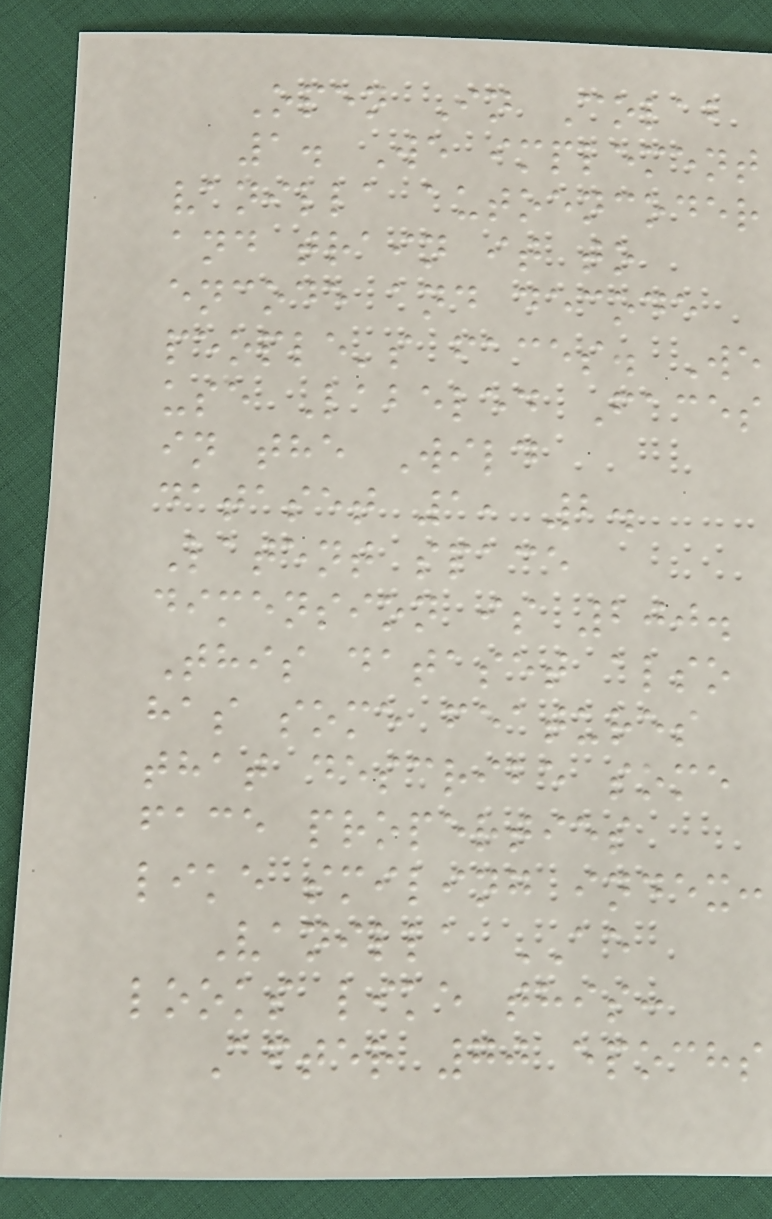Open In Colab
1. We implement
vanilla autoencoder
and train it to
encode and decode
people's faces. We
use Labeled Faces
in the Wild
dataset 1, 2.
Latent space
dimension is 200.
This dataset also
has some features
that describe some
face properties
like smiling index:
Vanilla AE
looks like this:
After 70 epochs
